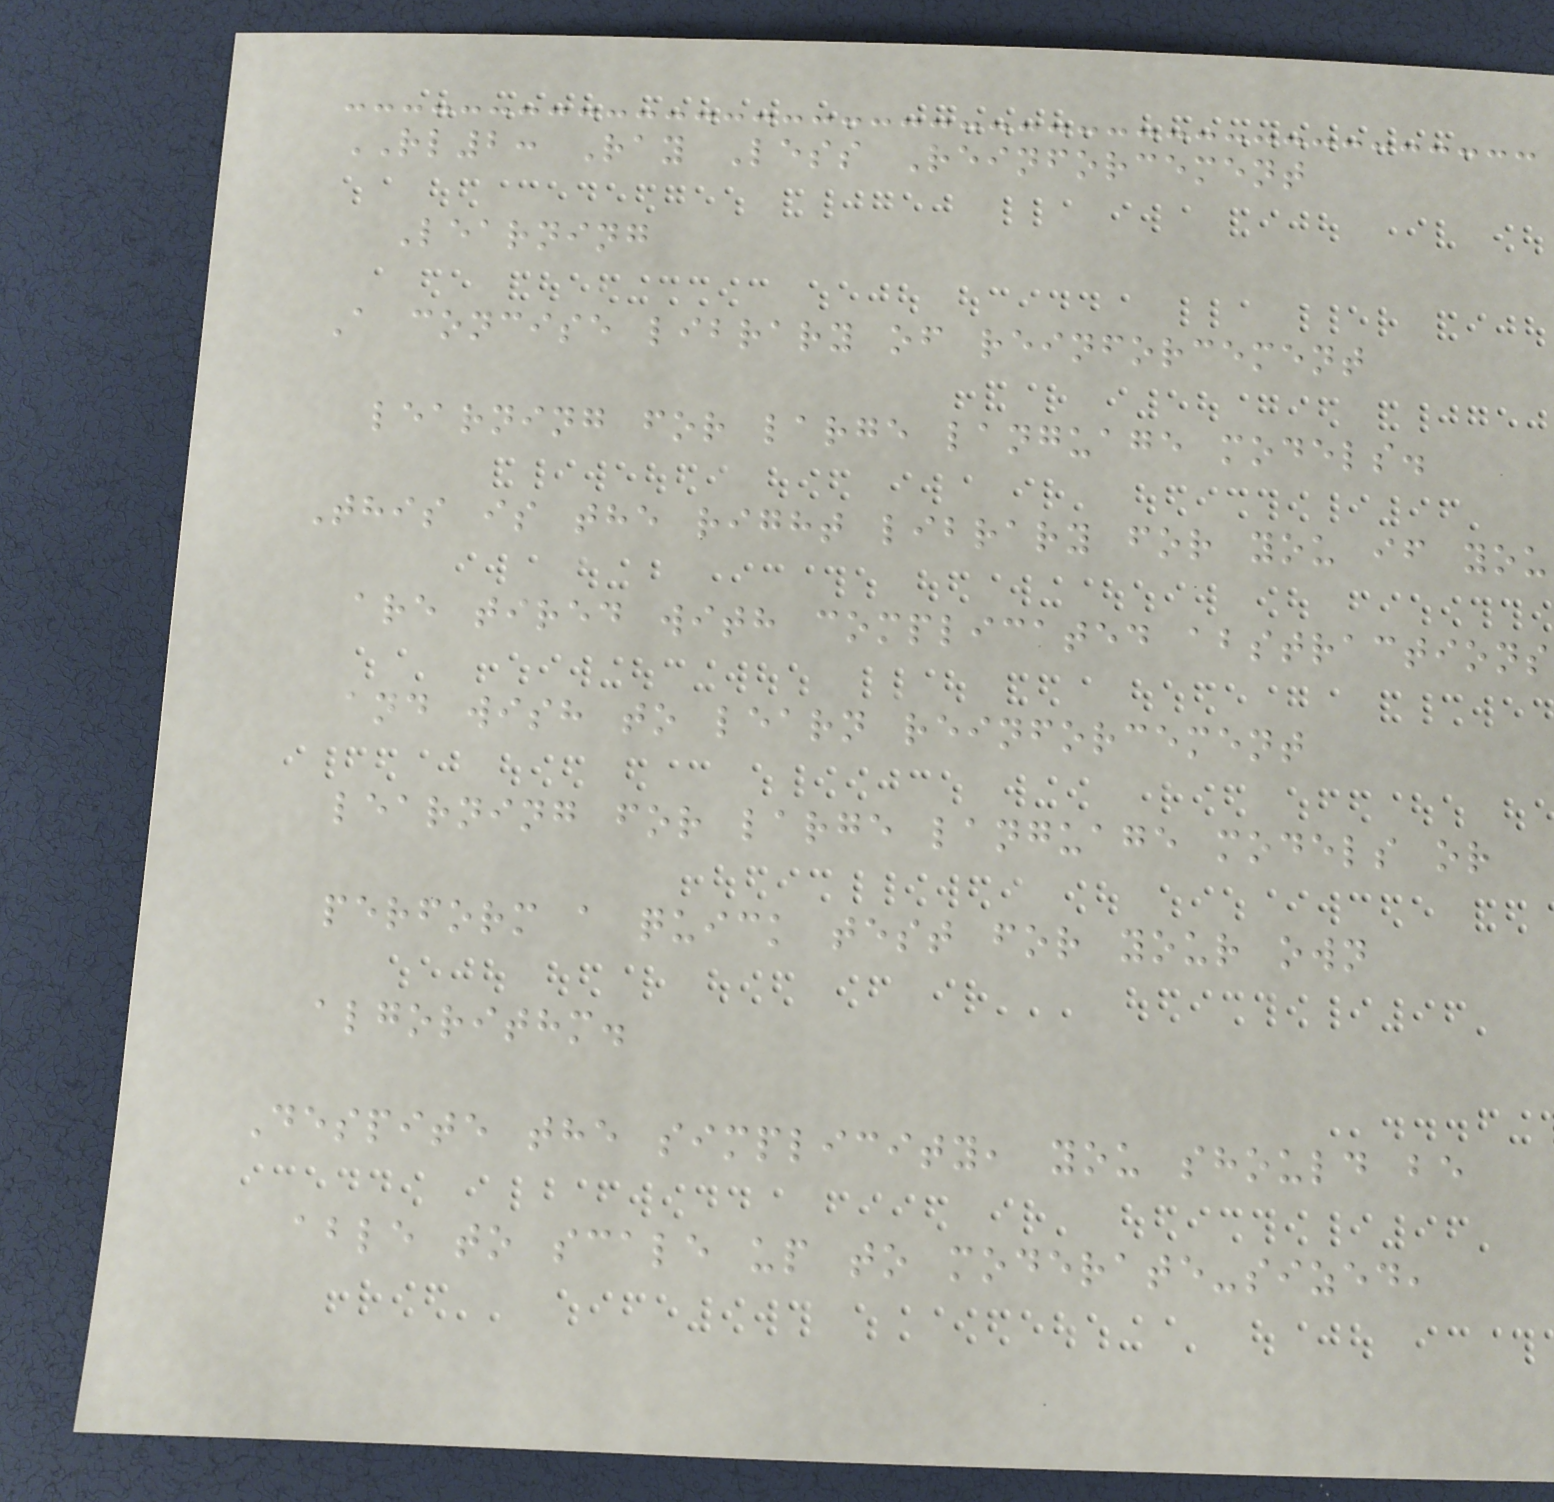RL2: Ray Less Reinforcement
Learning
A concise library of reinforcement
learning for large language models.
This is the right library for you if you
are tired with complicated abstractions
and wish to learn reinforcement
learning for large language models or
perform a quick test for your own
algorithm.
Despite the simplicity, you should be
able to scale up to moderate-sized,
